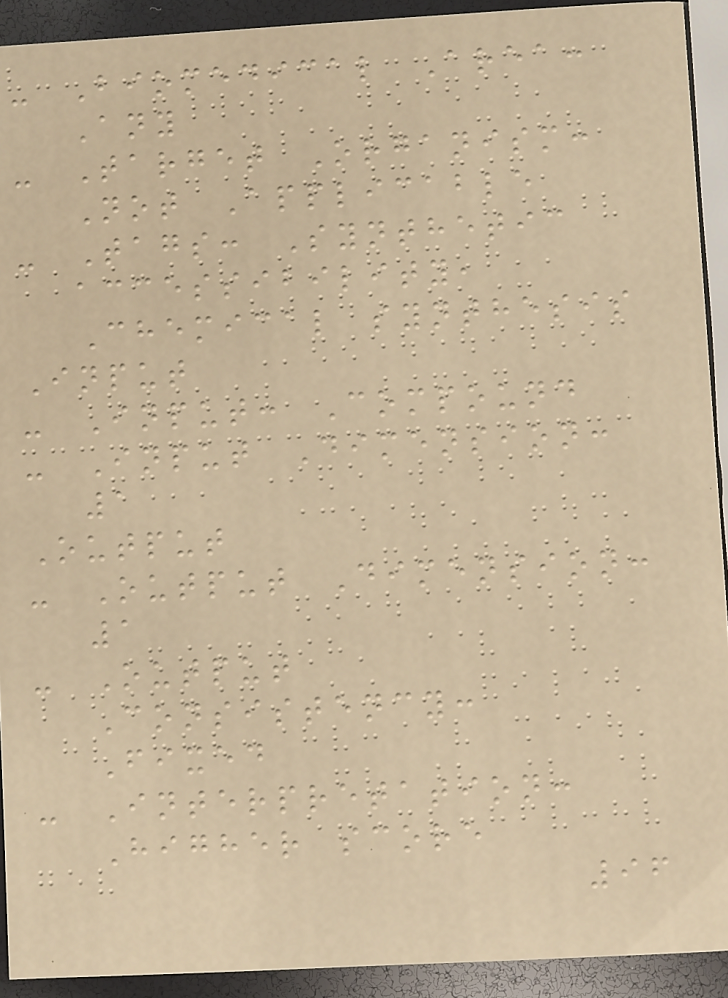- Biomedical Area:
Any
- Target Organism:
Not Applicable
- Tags: Synthetic
accessibility,
Chemical synthesis
Input
- Input: Compound
- Input Dimension:
1
Output
- Output Dimension:
1
- Output
Consistency:
Fixed
- Interpretation:
Higher score
96
